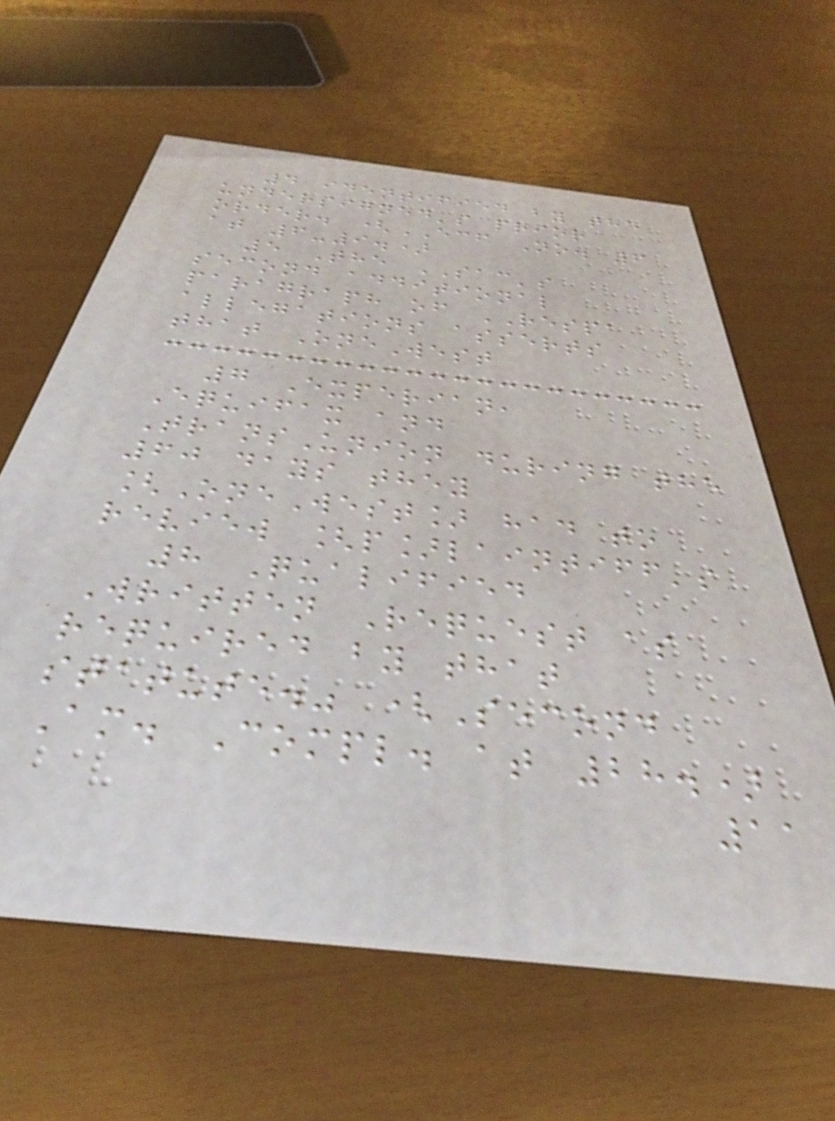4 identified by the
undersigned's prior
order. (ECF No. 6
at 6-9.)
5 The SAC's
second additional
paragraph of RESPA
allegations asserts
that OneWest
7 Experian,
Equifax and
TransUnion during the
60 days they
[OneWest] had to
review [p]laintiff's
8 Qualified
Written Request as
required by that
statute." (Second
Am. Compl. at 28.)
11
